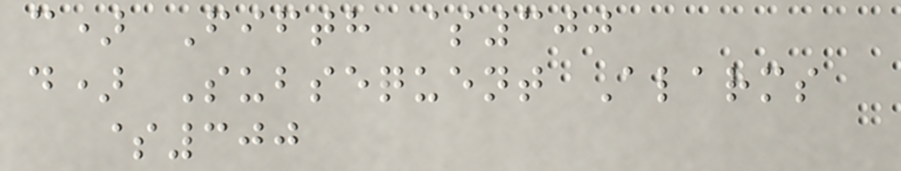c) Fifth $300
d) Subsequent Alarms
$300
